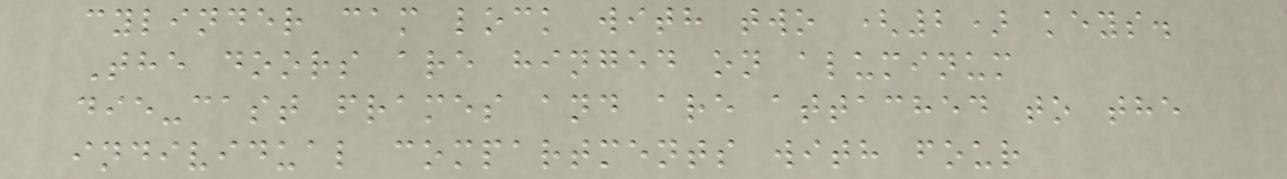cylinder cam lock with two (2) keys.
The doors are hinged on aluminum
die-cast frames and are attached to the
individual compartments with four
